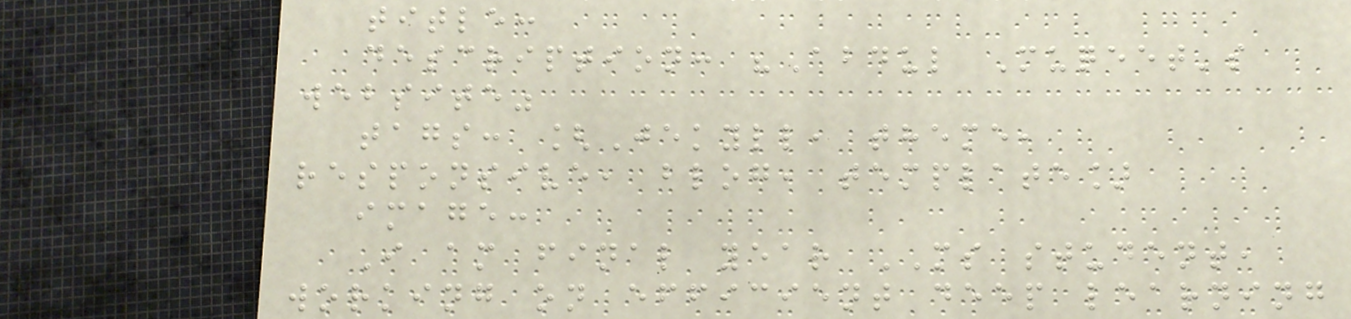title:
description: "Abdul Muqeet's
website"
tags: [Jekyll, theme,
responsive, blog, template]
image:
I am final year MS student,
working on efficient deep learning
